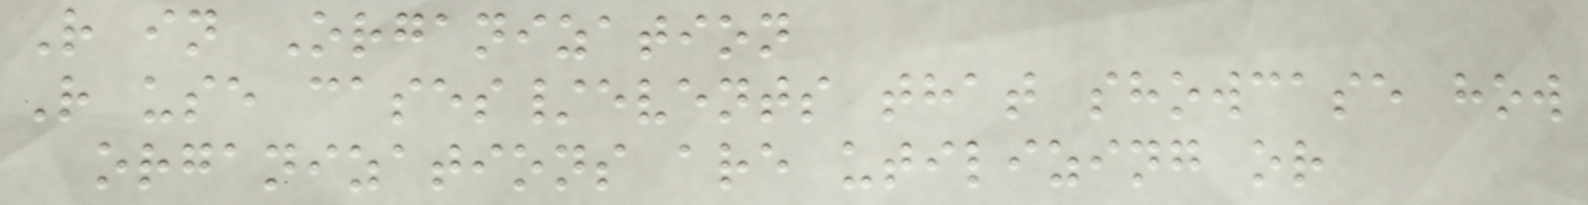R in Organization
R use cases/events that showcase how
organizations are utilizing or
